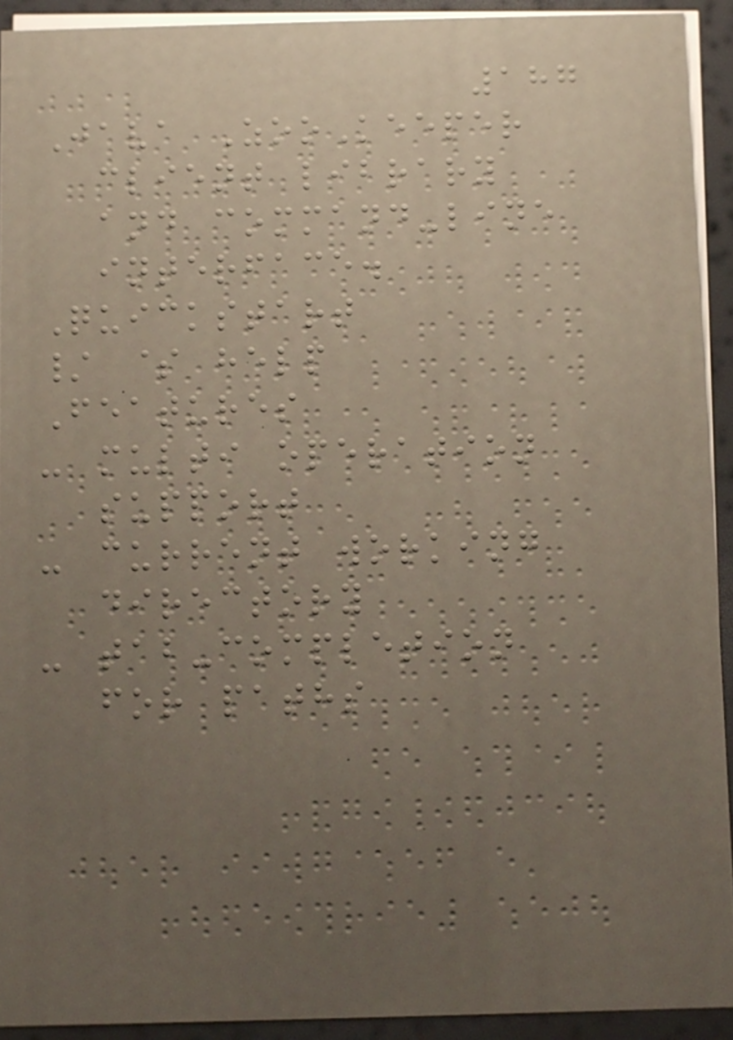187
Java ZooKeeper
client library
and command-line
interface.
Quickstart
/ $ help
Features
- multi operation
support
- current working
directory
- tab-completion
for paths
